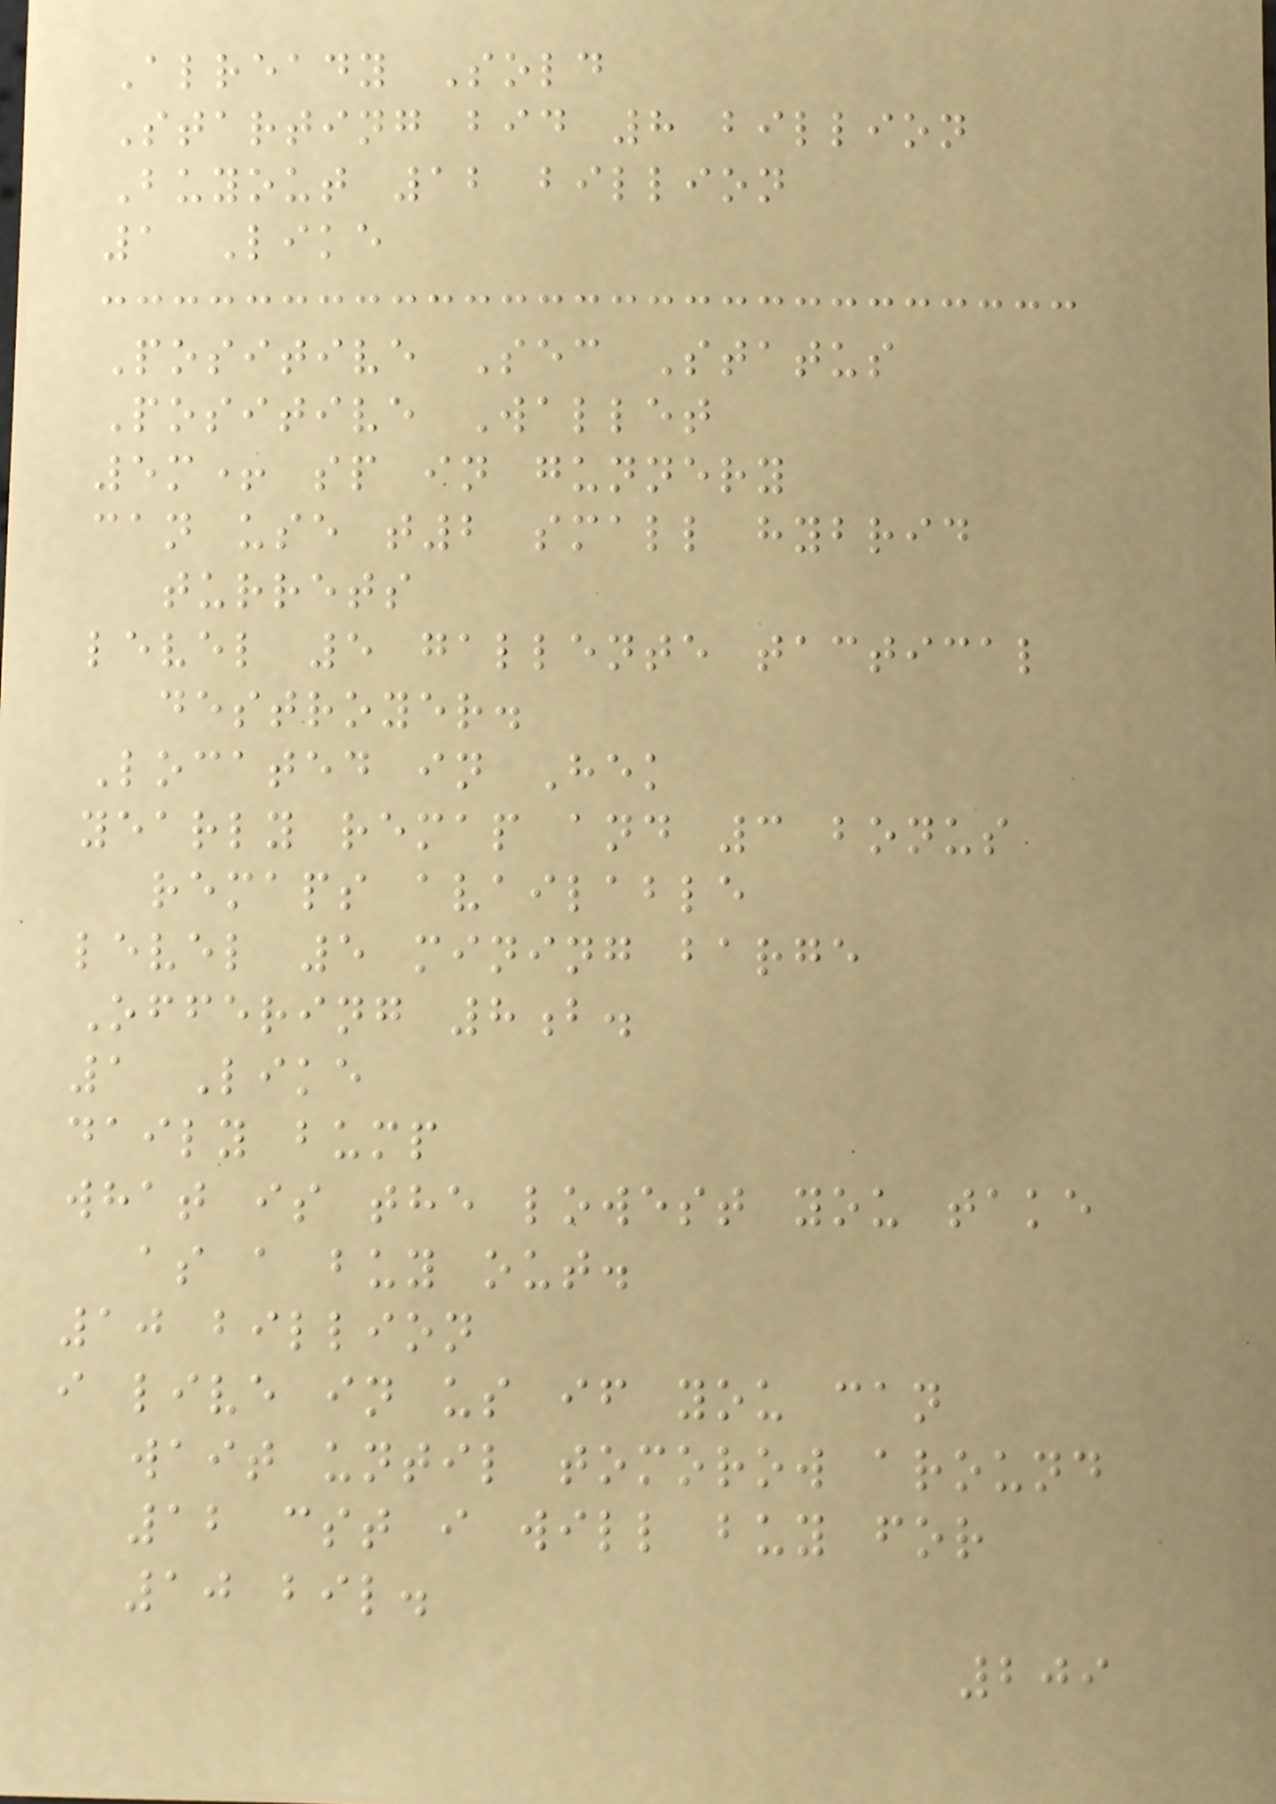Already Sold
Starting bid 8 billion
Buyout 12 billion
1 Like
Positive Sec Status
Positive Wallet
5m+ sp in gunnery
can use t2 small hybrid
turrets
level 5 gallente tactical
destroyer.
Located in Hek
yearly remap and 3 bonus
remaps available
level 5 mining barge
Offering 8b.
1 Like
daily bump
what is the lowest you take
as a buy out.
10 billion
i live in us if you can
wait until tomorow around
12 cst i will buy for
10 bil.
209
